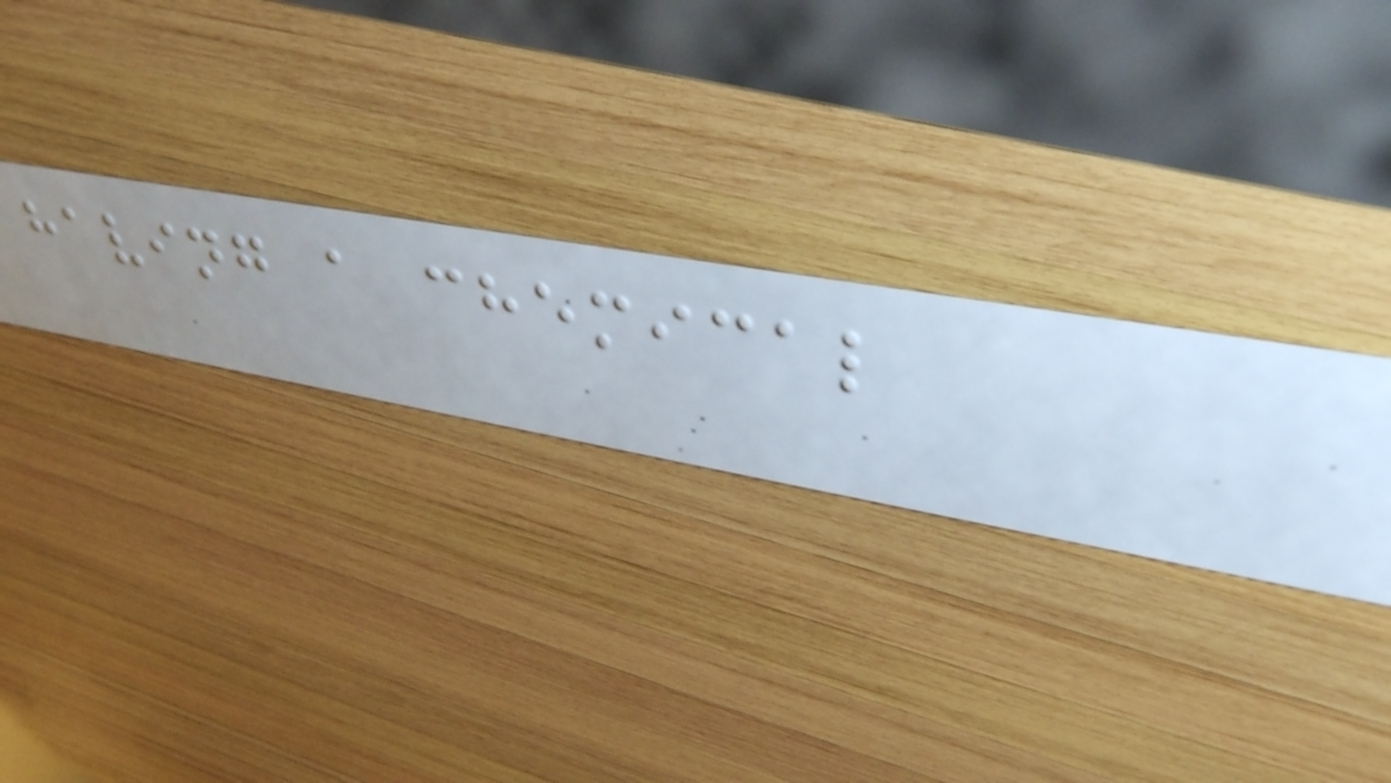having a chemical
